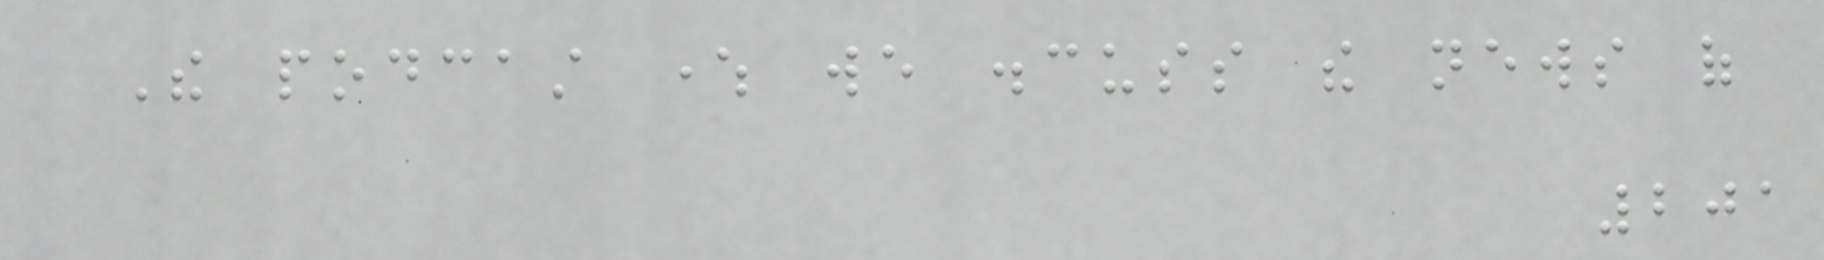The podcast where we discuss the news of
201
